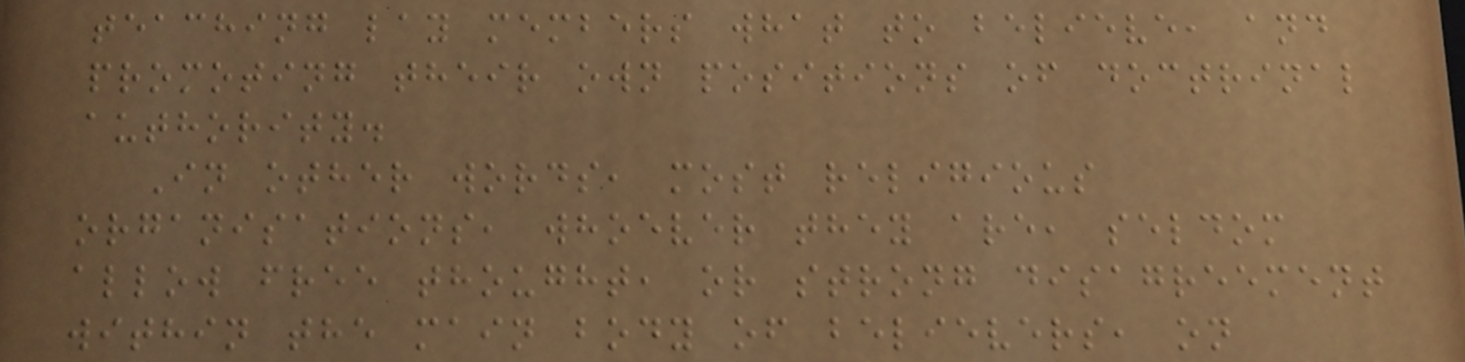teaching lay members what to believe, and
promoting their own positions of doctrinal
authority.
In other words, most religious
organisations, whoever they are, seldom
allow free thought, or strong disagreement
within the main body of believers, on
